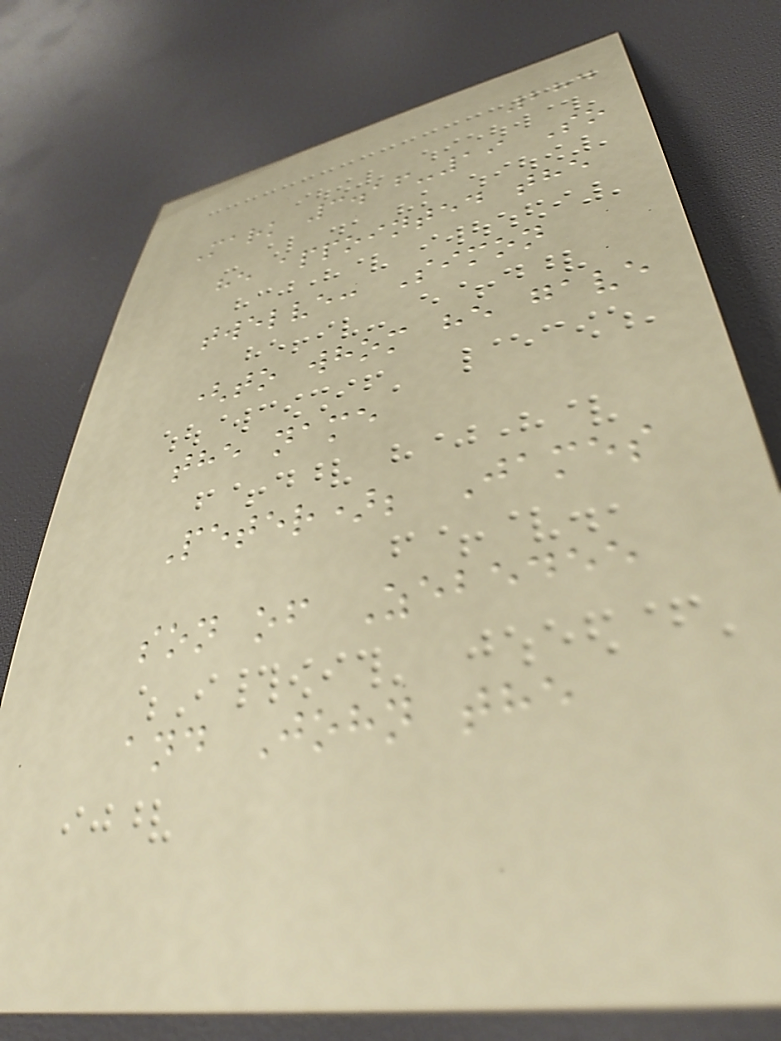284
Mark 3.16-19 So
he appointed the
twelve: Simon
(to whom he gave
the name
Peter); James
son of Zebedee
and John the
